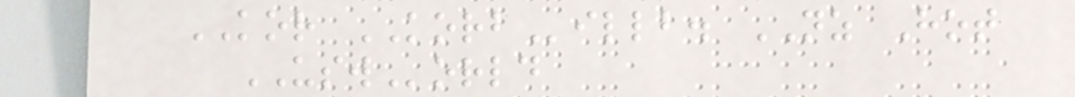KOR KORBillb. NZ Hot
USWorld
